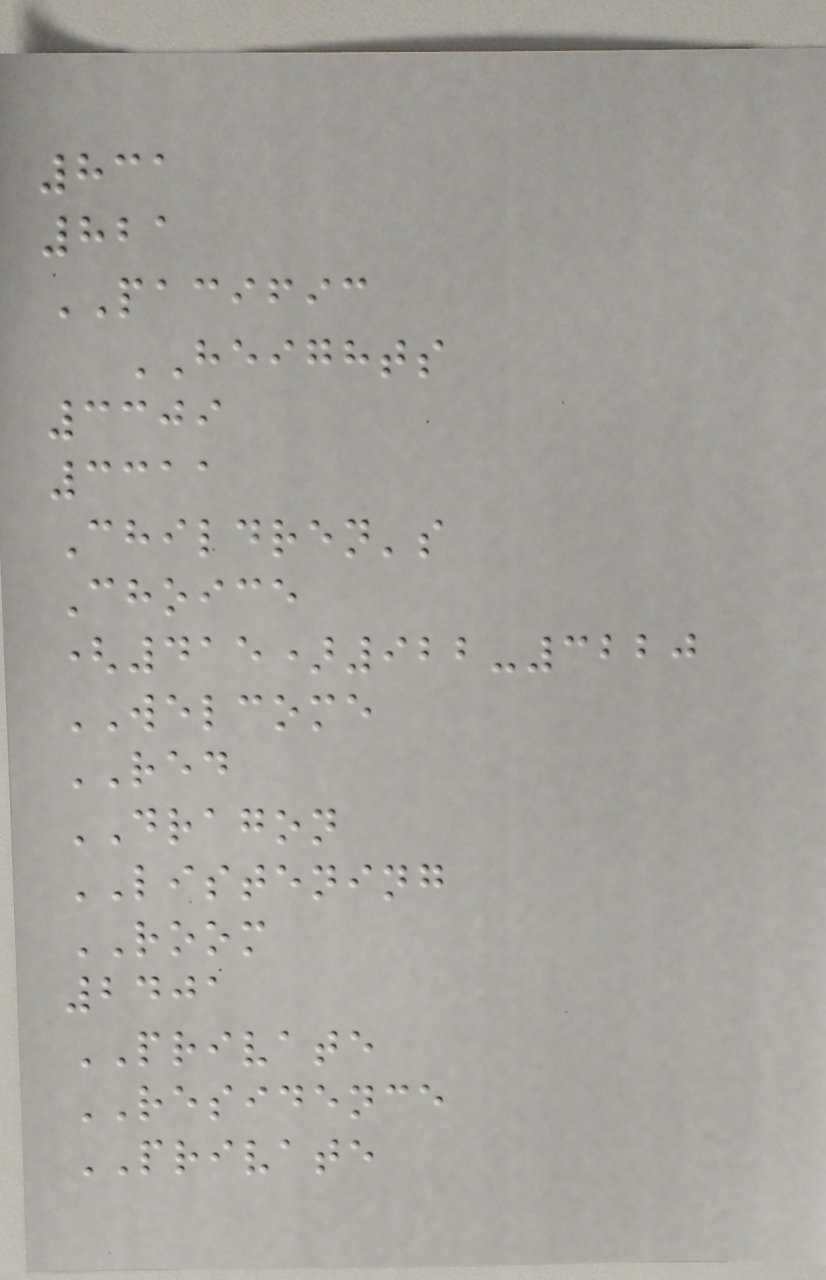831
821
PACIFIC
HEIGHTS
3309
3311
Children's
Choice
(415)922-3220
WELCOME
RED
DRAGON
LISTENING
ROOM
2401
PRIVATE
RESIDENCE
PRIVATE
